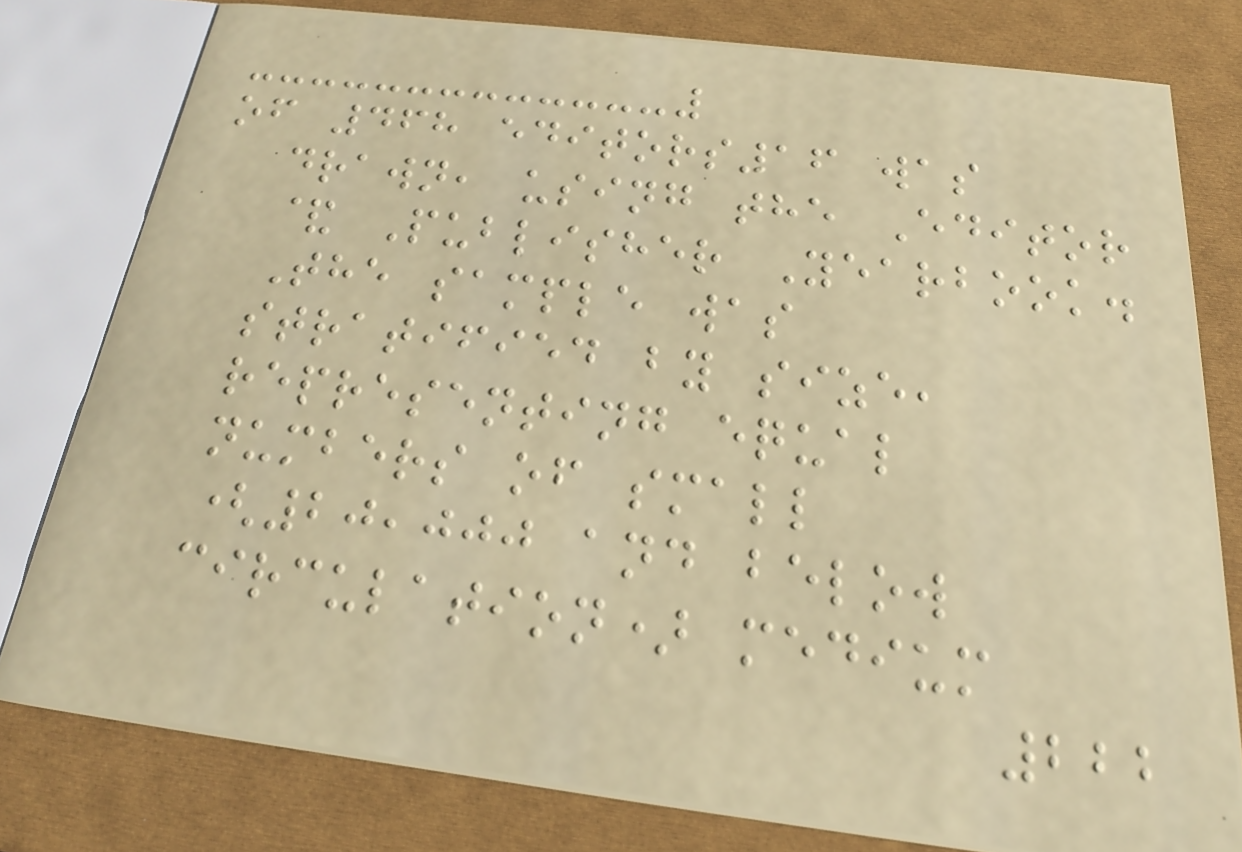of 468 editors16 was
drawn, using the Editor
& Publisher Yearbook.
The sample was
stratified by size,
representing equal
numbers of small
(20,000 and below
circulation) medium
222
